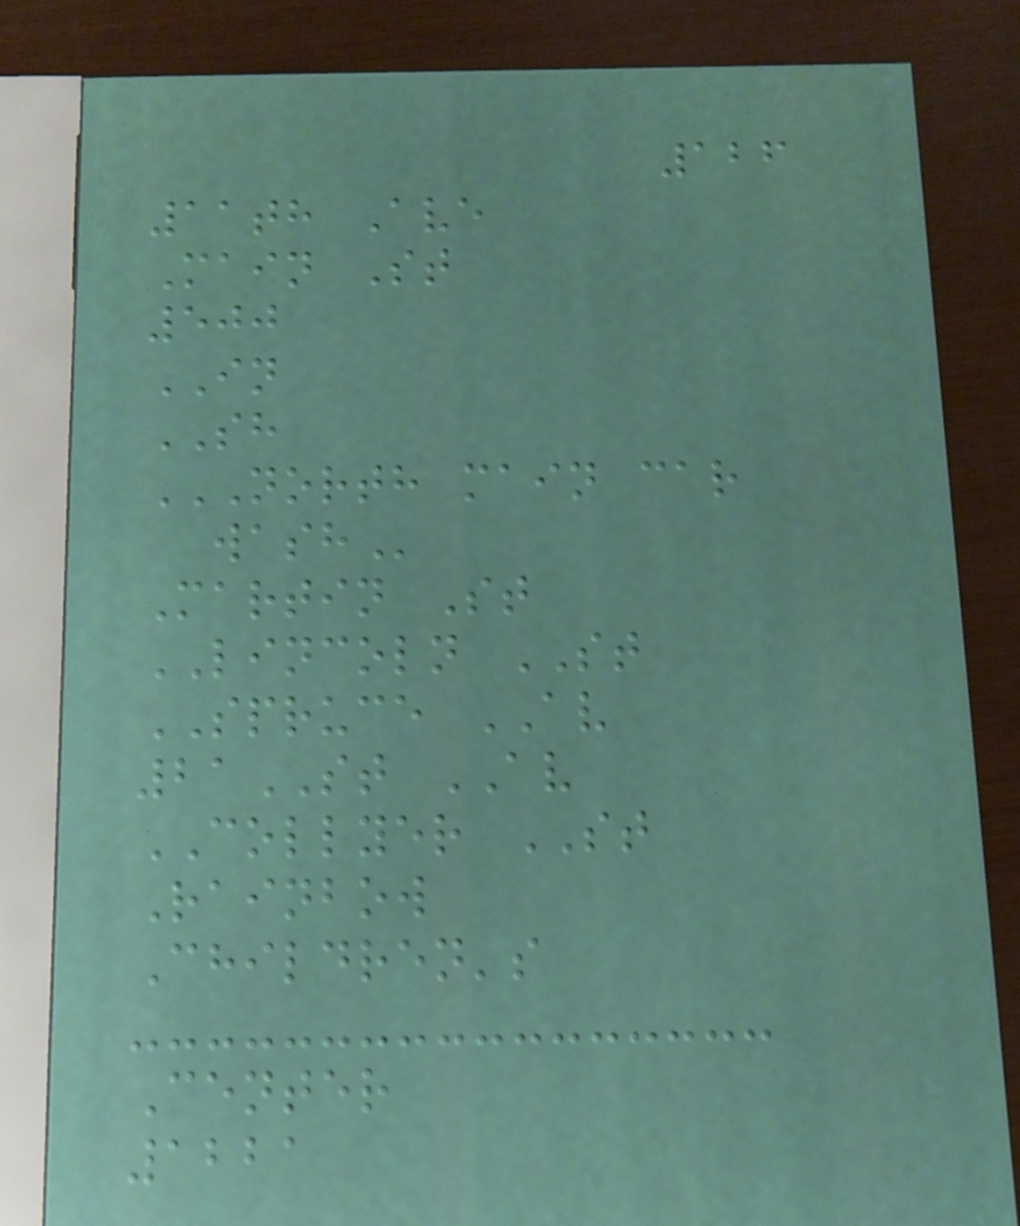126
11th Ave
Main St
500
IN
SH
NORTH MAIN CAR
WASH
Martin St
LINCOLN ST
SPRUCE AV
21ST AV
COLLYER ST
Rainbow
Children's
Center
1221
